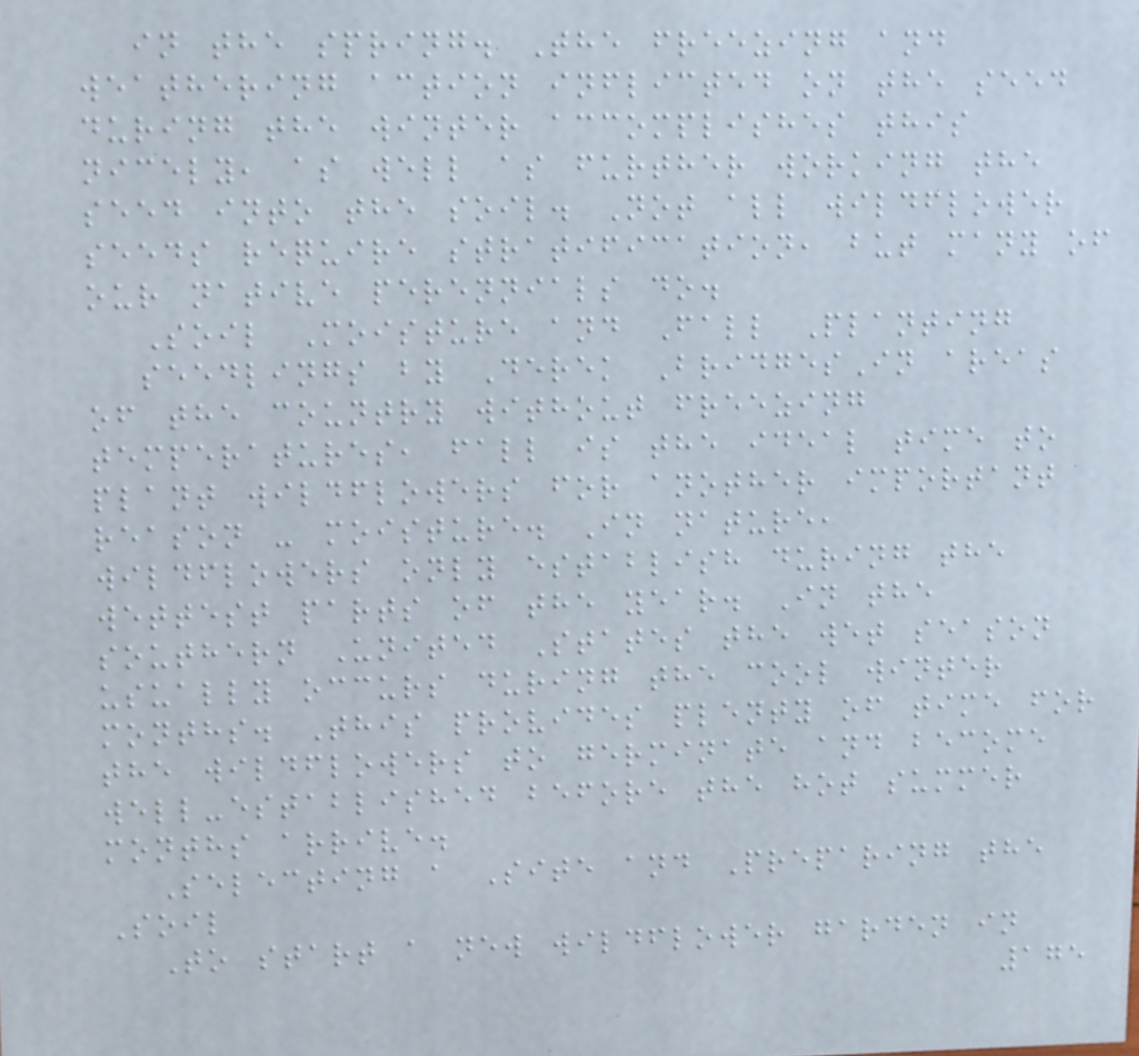in the spring. The freezing and
weathering action inflicted on the seed
during the winter accomplishes this
nicely, as well as further working the
seed into the soil. Not all wildflower
seeds require stratification, but many of
our native perennials do.
Soil Moisture and Fall Planting
seedlings by Derek BridgesIn areas
of the country without freezing
temperatures, fall is the ideal time to
plant wildflowers for another important
reason - moisture. In nature,
wildflowers only establish during the
wettest parts of the year. In the
southern United States the wet season
usually occurs during the cool winter
months. This provides plenty of time for
the wildflowers to germinate and become
well-established before the hot summer
months arrive.
Selecting a Site and Preparing the
Soil
To start a new wildflower garden in
175
